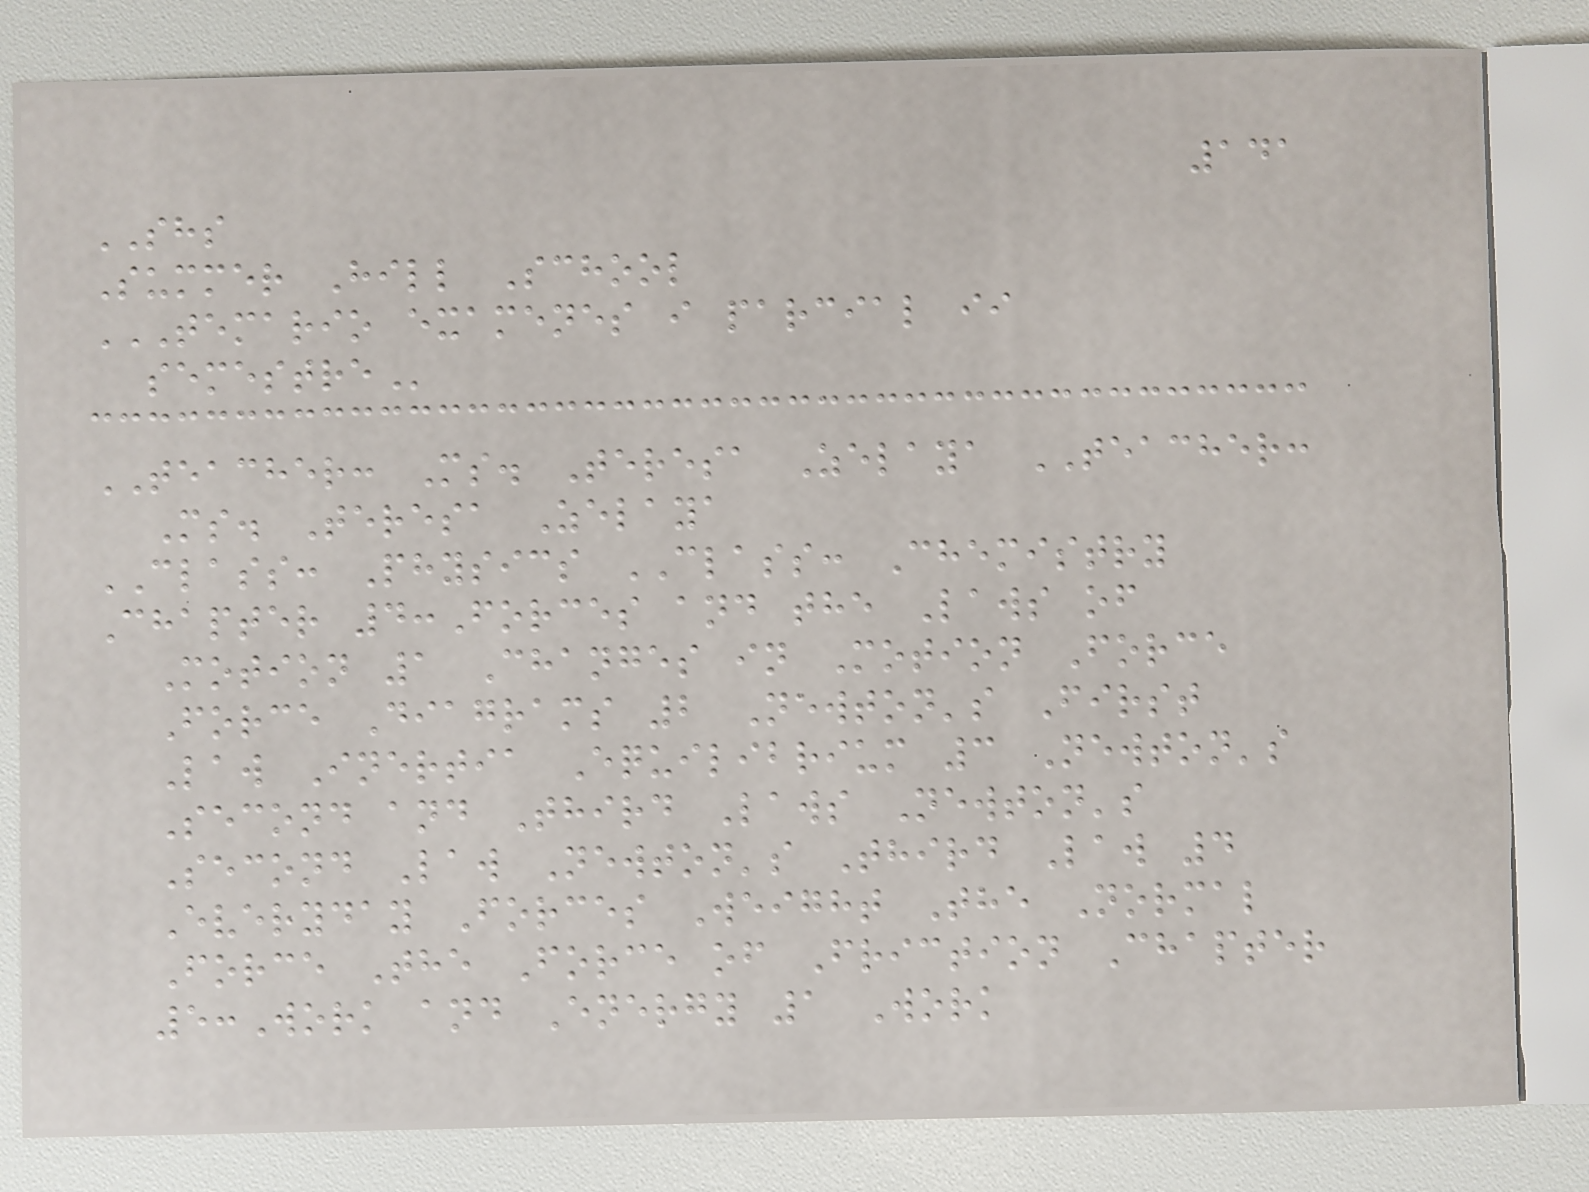141
SHS
Summer Hill School
TEMARIO EXAMENES I PARCIAL II
SEMESTRE
TEACHER: Ms. Teresa Zelaya TEACHER:
Ms. Teresa Zelaya
CLASS: Physics CLASS: Chemistry
Chapter 4:Forces and the Laws of
Motion 1 Changes in Motion Force
Force Diagrams 2 Newton's First
Law Inertia Equilibrium 3 Newton's
Second and Third Laws Newton's
Second Law Newton's Third Law 4
Everyday Forces Weight The Normal
Force The Force of Friction Chapter
5:Work and Energy 1 Work
